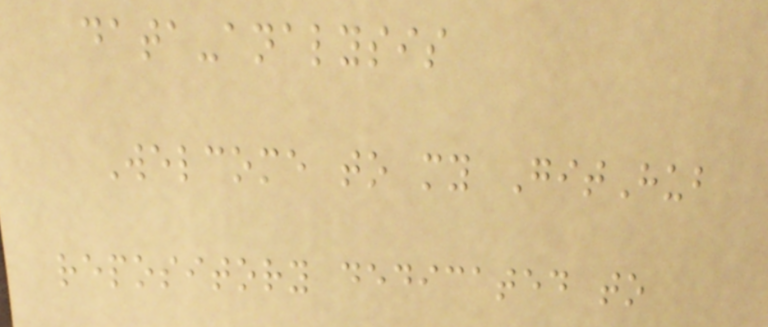data-analysis
Welcome to my GitHub
repository dedicated to
